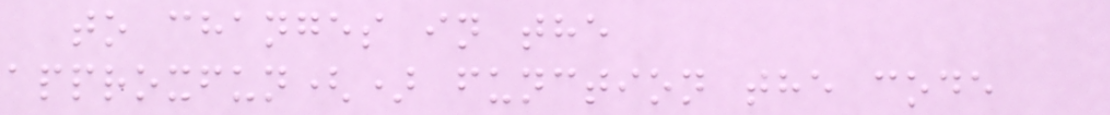to changes in the
approxfun() function the code
